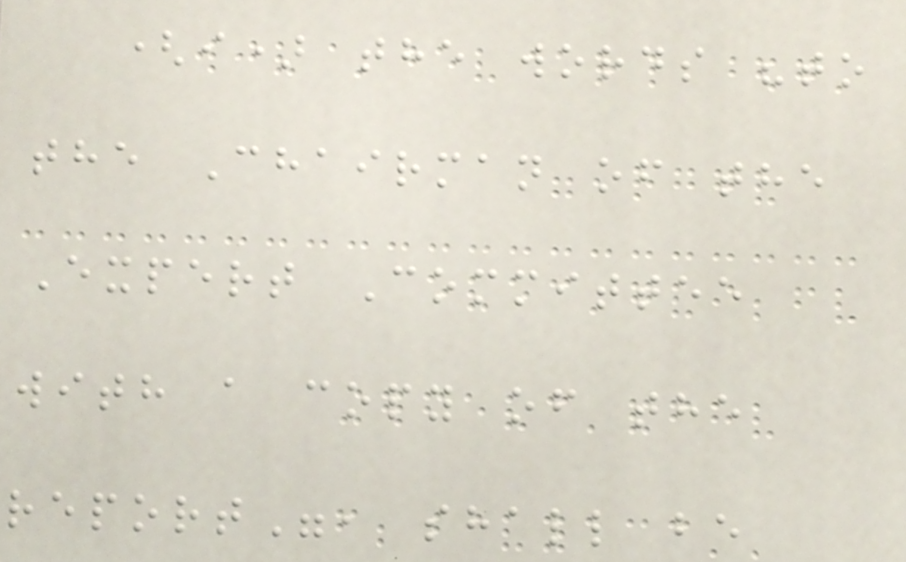(i) the words "to
the Chairman of the
Expert Committee
with a copy of the
report", shall be
